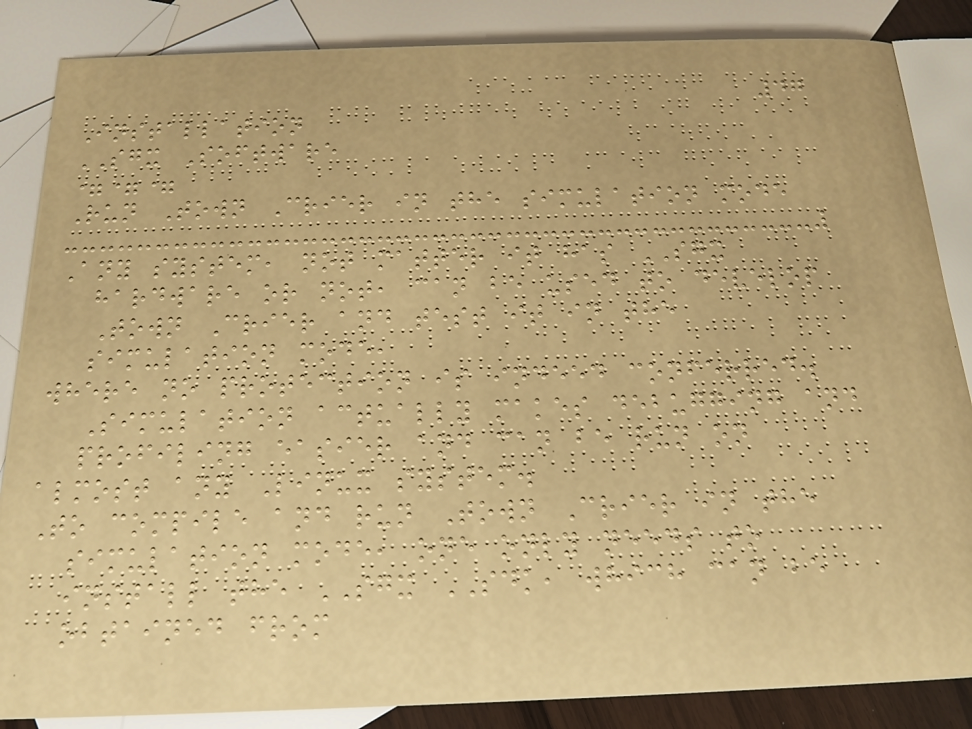47
Installation
SGX Software
===
Run Town Crier in the simulation mode
Any system, not matter it has SGX
hardware or not, can be used to develop
Town Crier and test it in the
simulation mode,
where no protection is indeed conferred.
Simulation actually makes debugging and
profiling easier and can be run on
almost any Linux system.
To compile and run Town Crier in the
simulation mode, one only needs to
install the SGX SDK, which can be
obtained from
